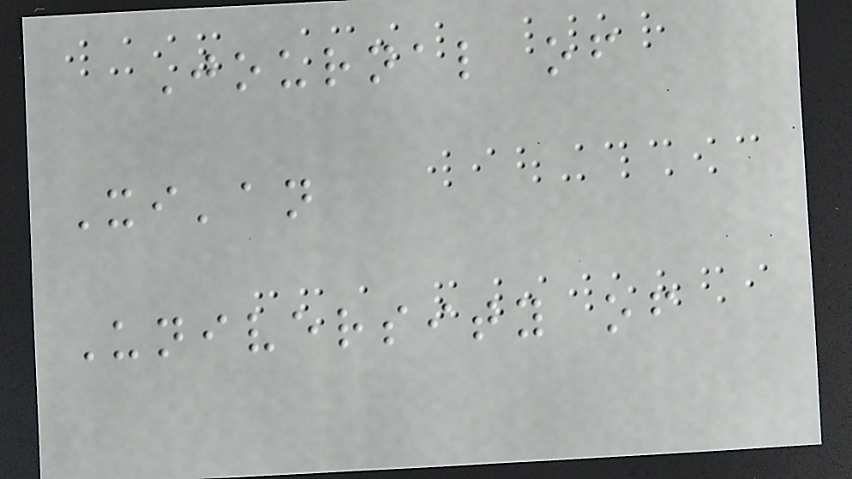Journal of
Xi'an
University of
